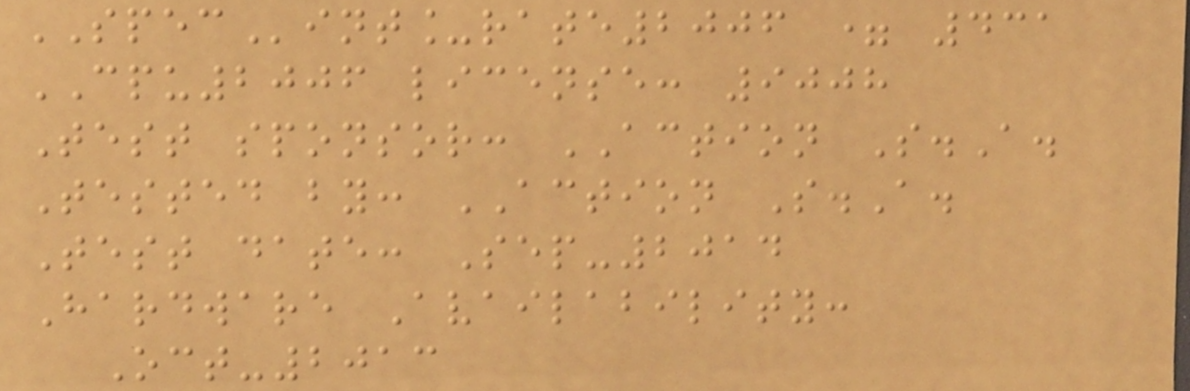SPECint_rate2006 = 431
CPU2006 license: 9008
Test sponsor: ACTION S.A.
Tested by: ACTION S.A.
Test date: Sep-2014
Hardware Availability:
Oct-2013
